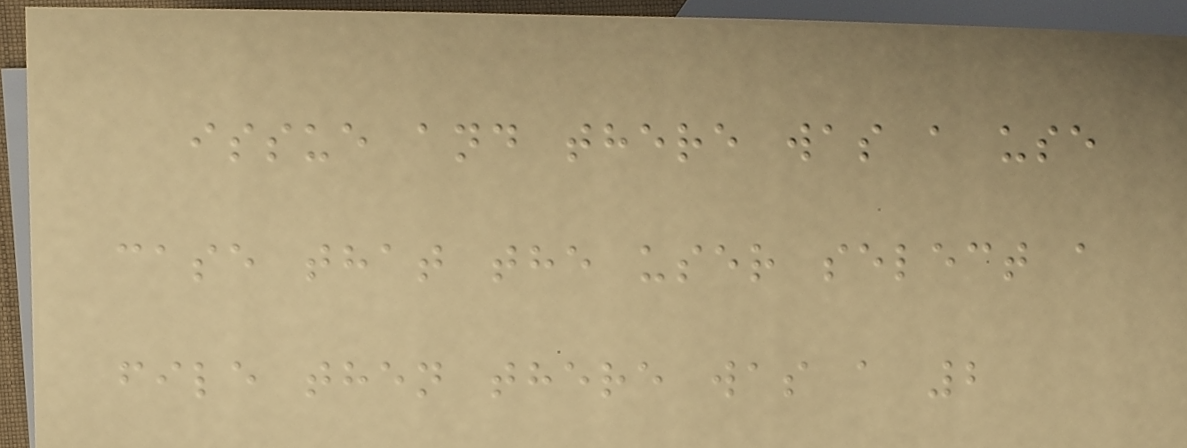issue and there was a use
case that the user select a
file then there was a 2
